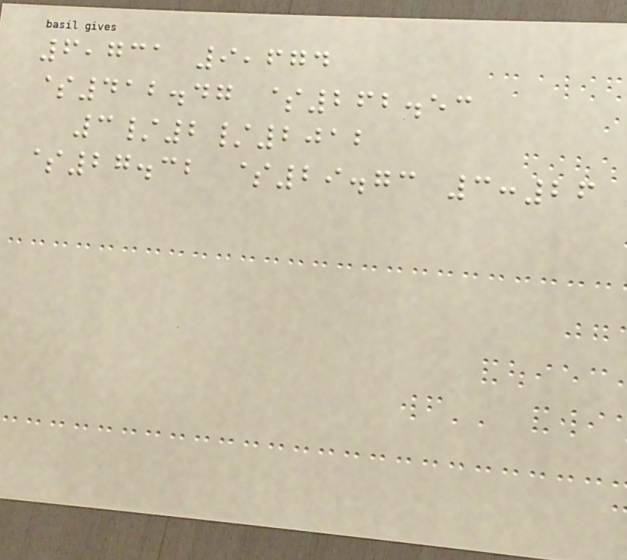6,731 9,674
$412.47 $262.53
3/2/2012
$27.32 $29.73 3:26
